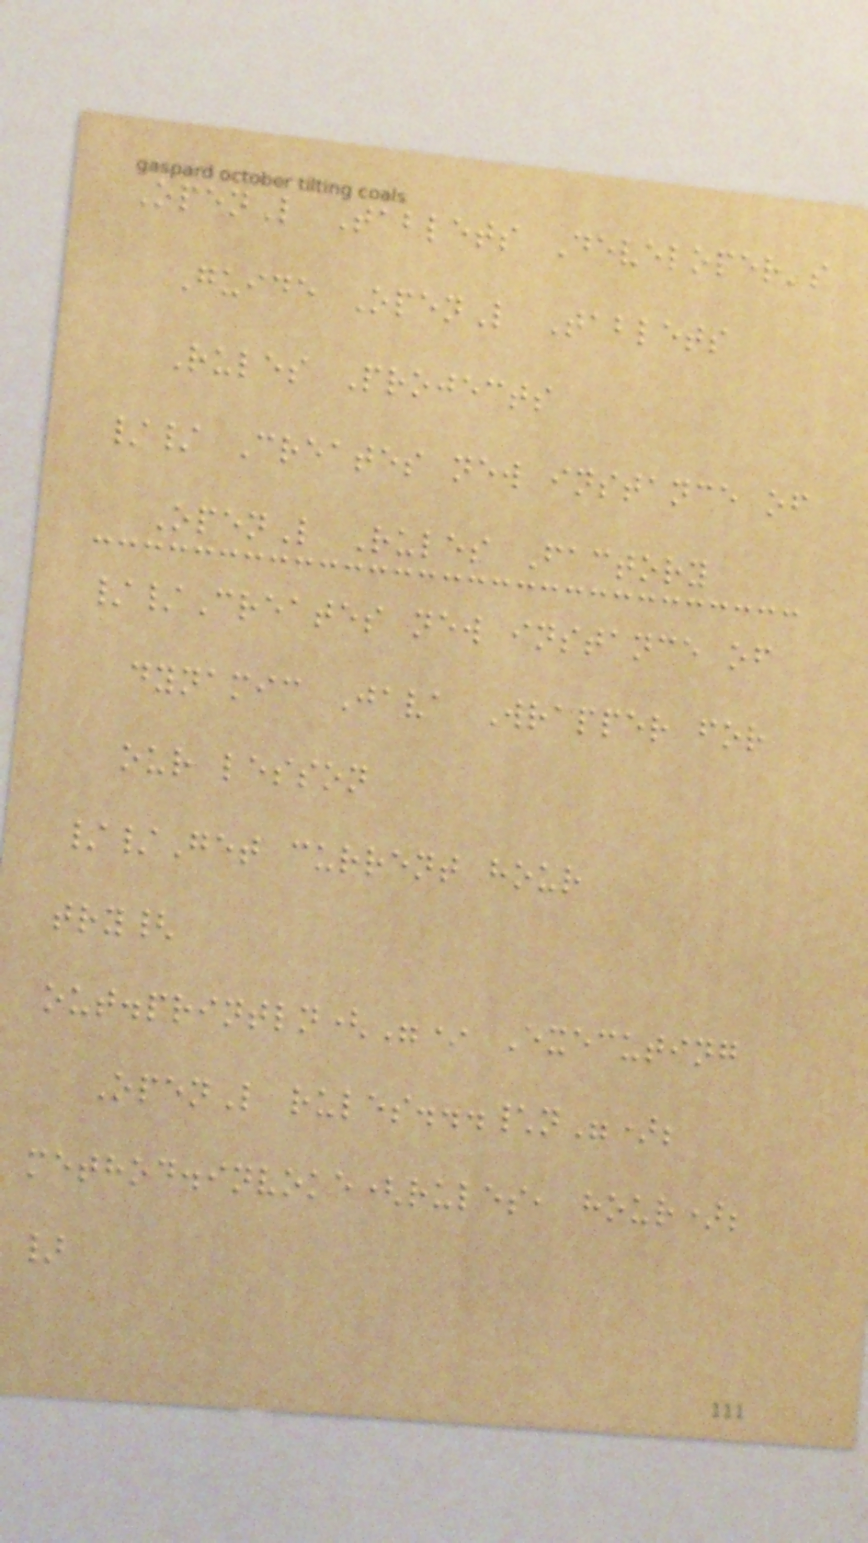OpenL Tablets Developer's
Guide OpenL Tablets
Rules Projects
// Creates new instance of
OpenL Rules Factory
//Creates new instance of
dynamic Java Wrapper for
our lesson
//Get current hour
try{
out.println("* Executing
OpenL rules...\n");
method.invoke(rules, hour);
}
